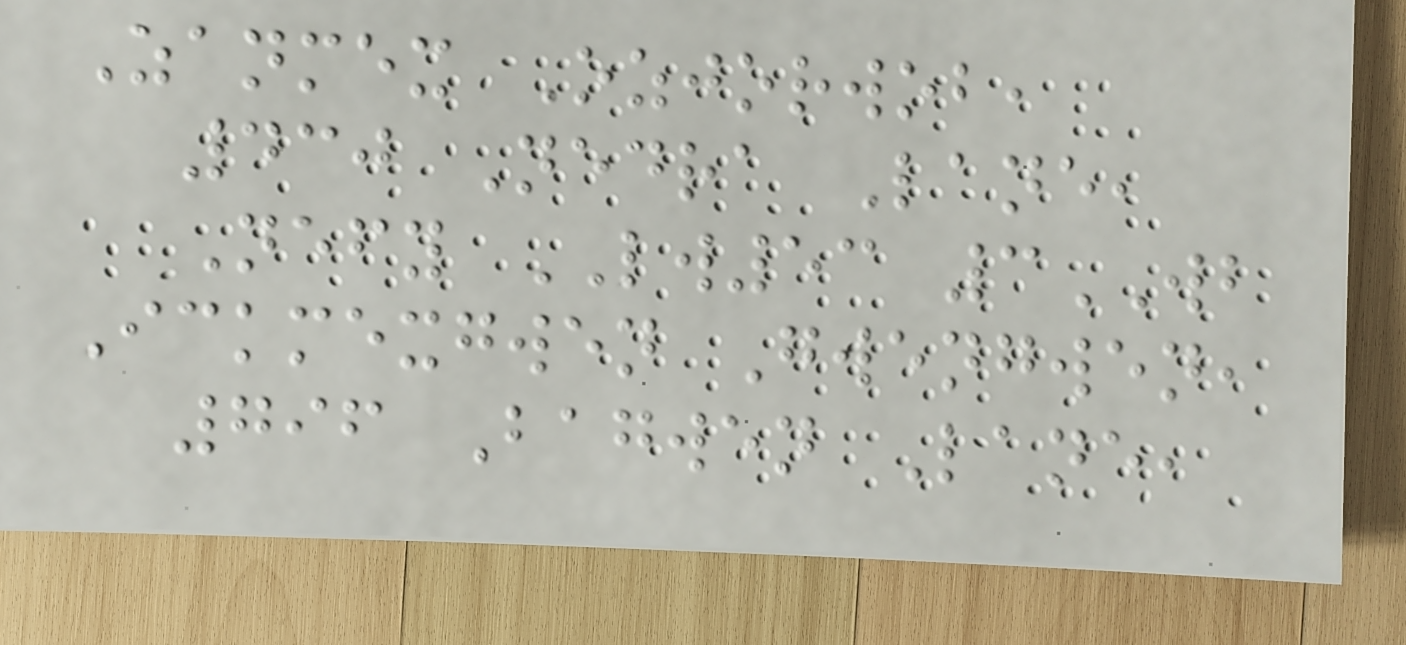Zanmex Ozjorwob,
430 Nedra Lane,
Nefy LW53 3WB
Ickmexgwen Gwengwen,
796 Bagwen Lane,
